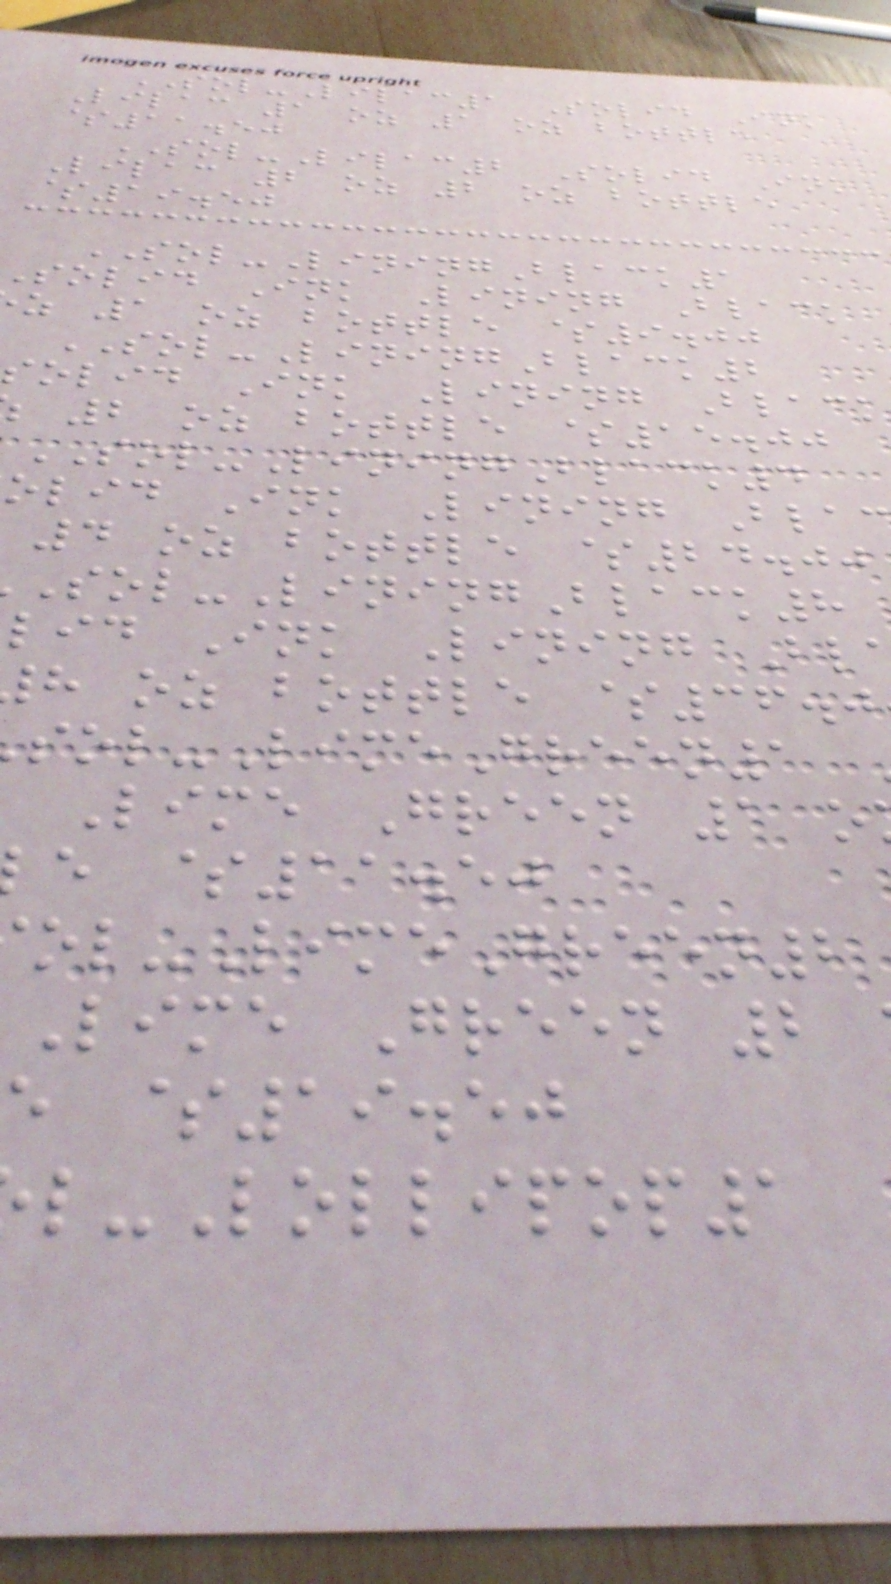SOL-Lilac1 Solid Ink
Lilac 1 oz 1 oz bottle
$11.50
SOL-Lilac2 Solid Ink
Lilac 2 oz 2 oz bottle
$19.50
SOL-LiningBlack1
solid Ink Lining Black
z 1 oz bottle $9.00
SOL-LiningBlack2
solid Ink Lining Black
2 oz bottle $15.00
SOL-LiningBlack4
olid Ink Lining Bla
4 oz bottle $24.00
-LiningBlack8
lid Ink Lining Bl
h oz bottle $36.0
-LimeGreen1
Lime Green 1 o
e $11.50
-LimeGreen2
Lime Green 2
$19.50
-Lollipop1
